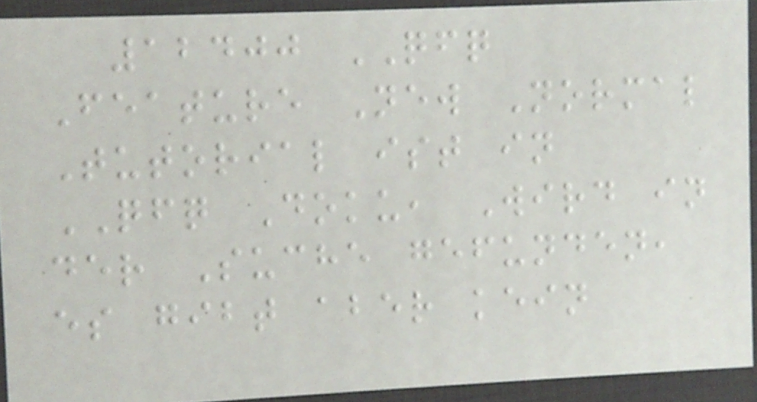12400 QFQ
Feature New Normal
Tutorial ist in
QFQ Doku, Wird in
der Suche gefunden,
es gibt aber kein
